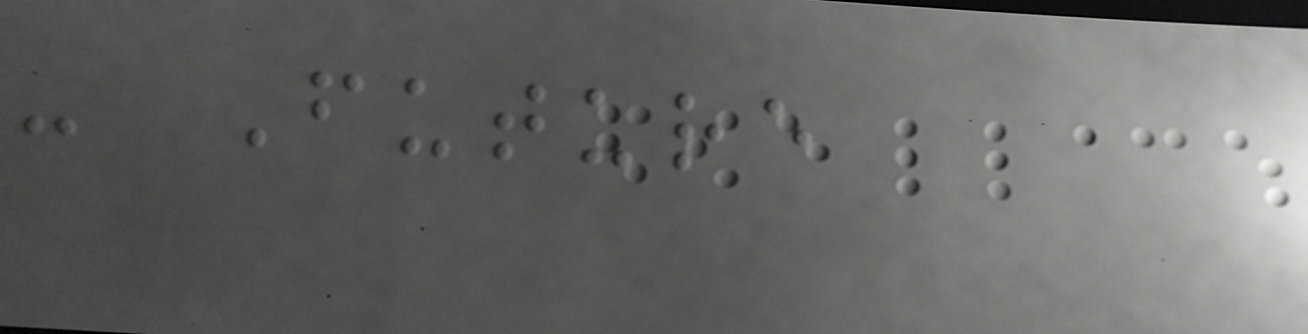- Future
